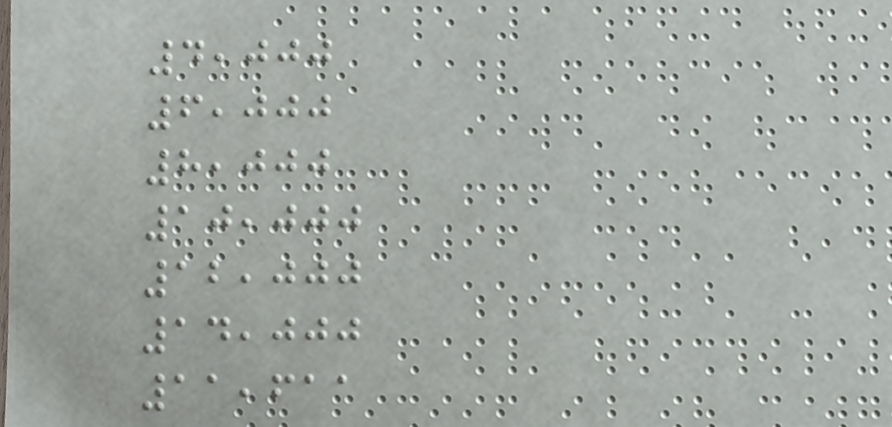4,000
6,000
8,000
10,000
12,000
14,000
11,611
